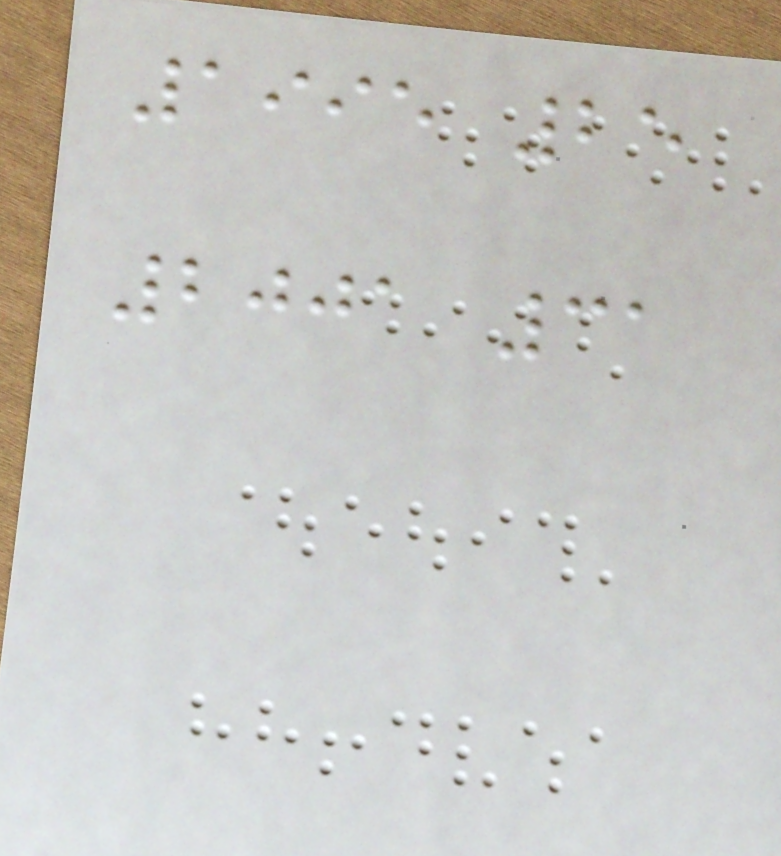1995 25
2001 31
